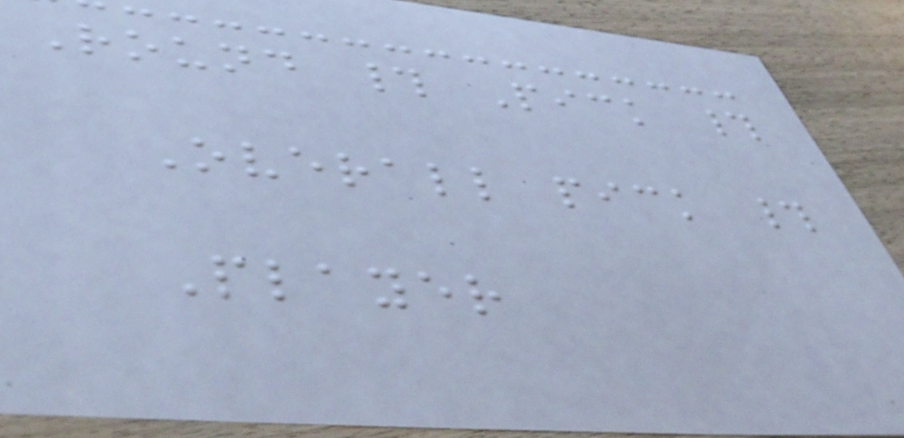Round # Pick #
Overall pick #
Player
